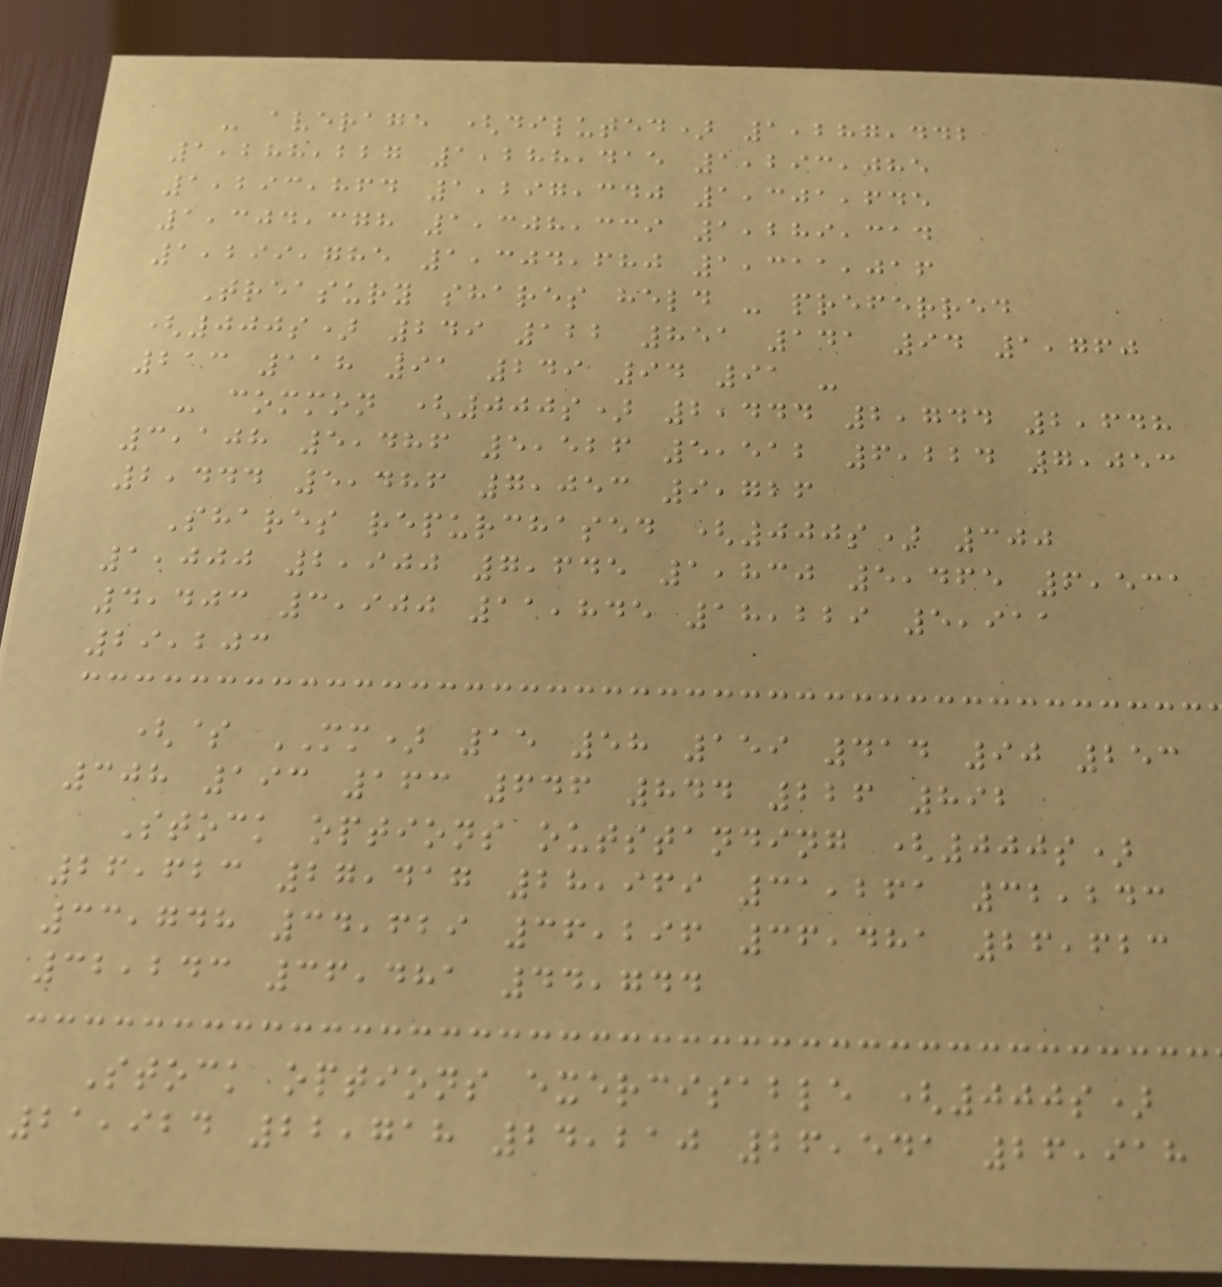- average (diluted) 1,287,442
1,288,227 1,288,415 1,293,085
1,293,864 1,297,340 1,301,645
1,304,378 1,308,339 1,289,314
1,299,785 1,304,680 1,311,016
Treasury shares held - preferred
(000s) 249 122 851 141 94 1,760
213 118 91 249 94 91 -
- common (000s) 2,444 2,744 2,648
3,108 5,486 5,526 5,512 6,224 7,053
2,444 5,486 7,053 9,726
Shares repurchased (000s) 300
1,000 2,900 7,645 1,830 5,465 6,531
4,403 3,900 11,845 18,229 5,911
29,203
($ MM) 15 58 159 414 90 253
308 193 163 646 844 226 892
Stock options outstanding (000s)
26,623 27,417 28,969 31,261 32,243
33,748 34,629 36,296 36,481 26,623
32,243 36,481 44,744
Stock options exercisable (000s)
21,924 22,718 24,210 26,541 26,918
